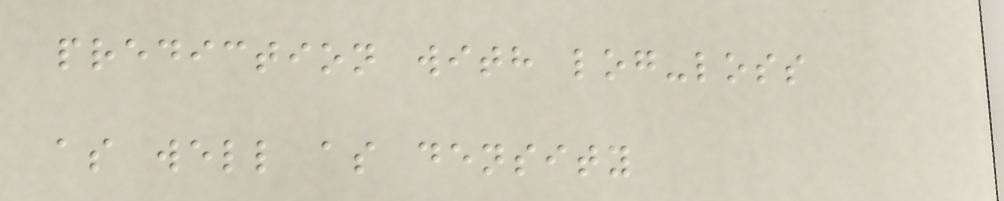prediction with log-loss
as well as density
